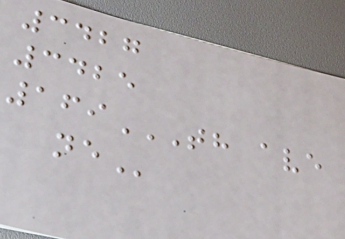3427
3425
169TH AVE
NE
